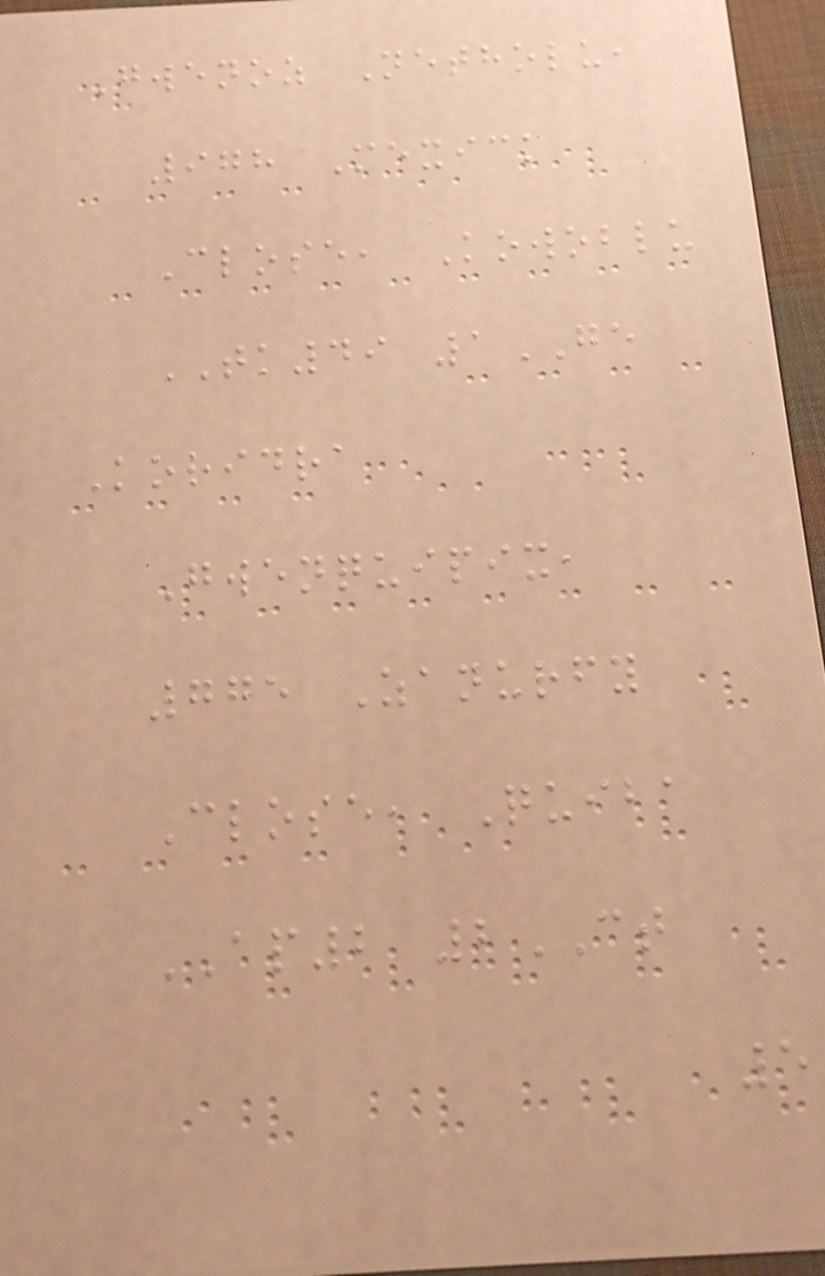Gwenoz Netholu,
978 Mexick
Close, Kowoblu
TK49 1GE
Koridra
Gwenquipix,
775 Zanurfy
Close, Quiba
AP2 2CT
5
